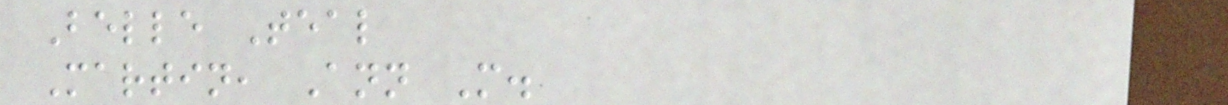Belle Teal
Martin, Ann M.
